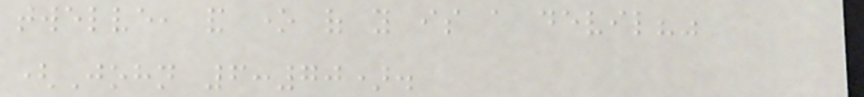twelve, and one of you is a devil?"
(John 6:70).
